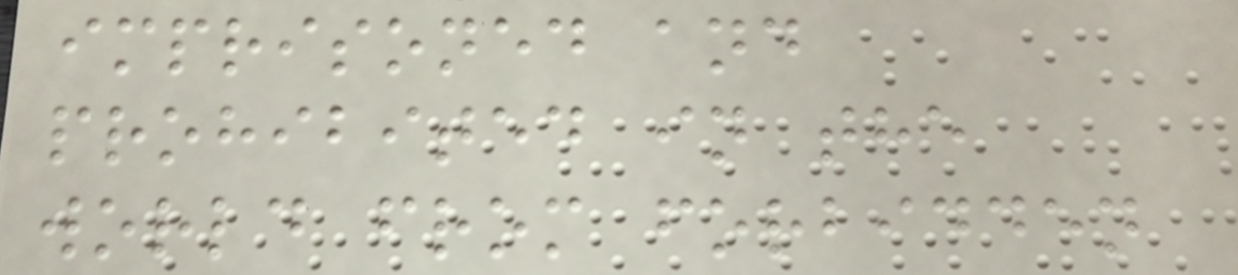imprisoned and
prohibited in the
world from forbidden
